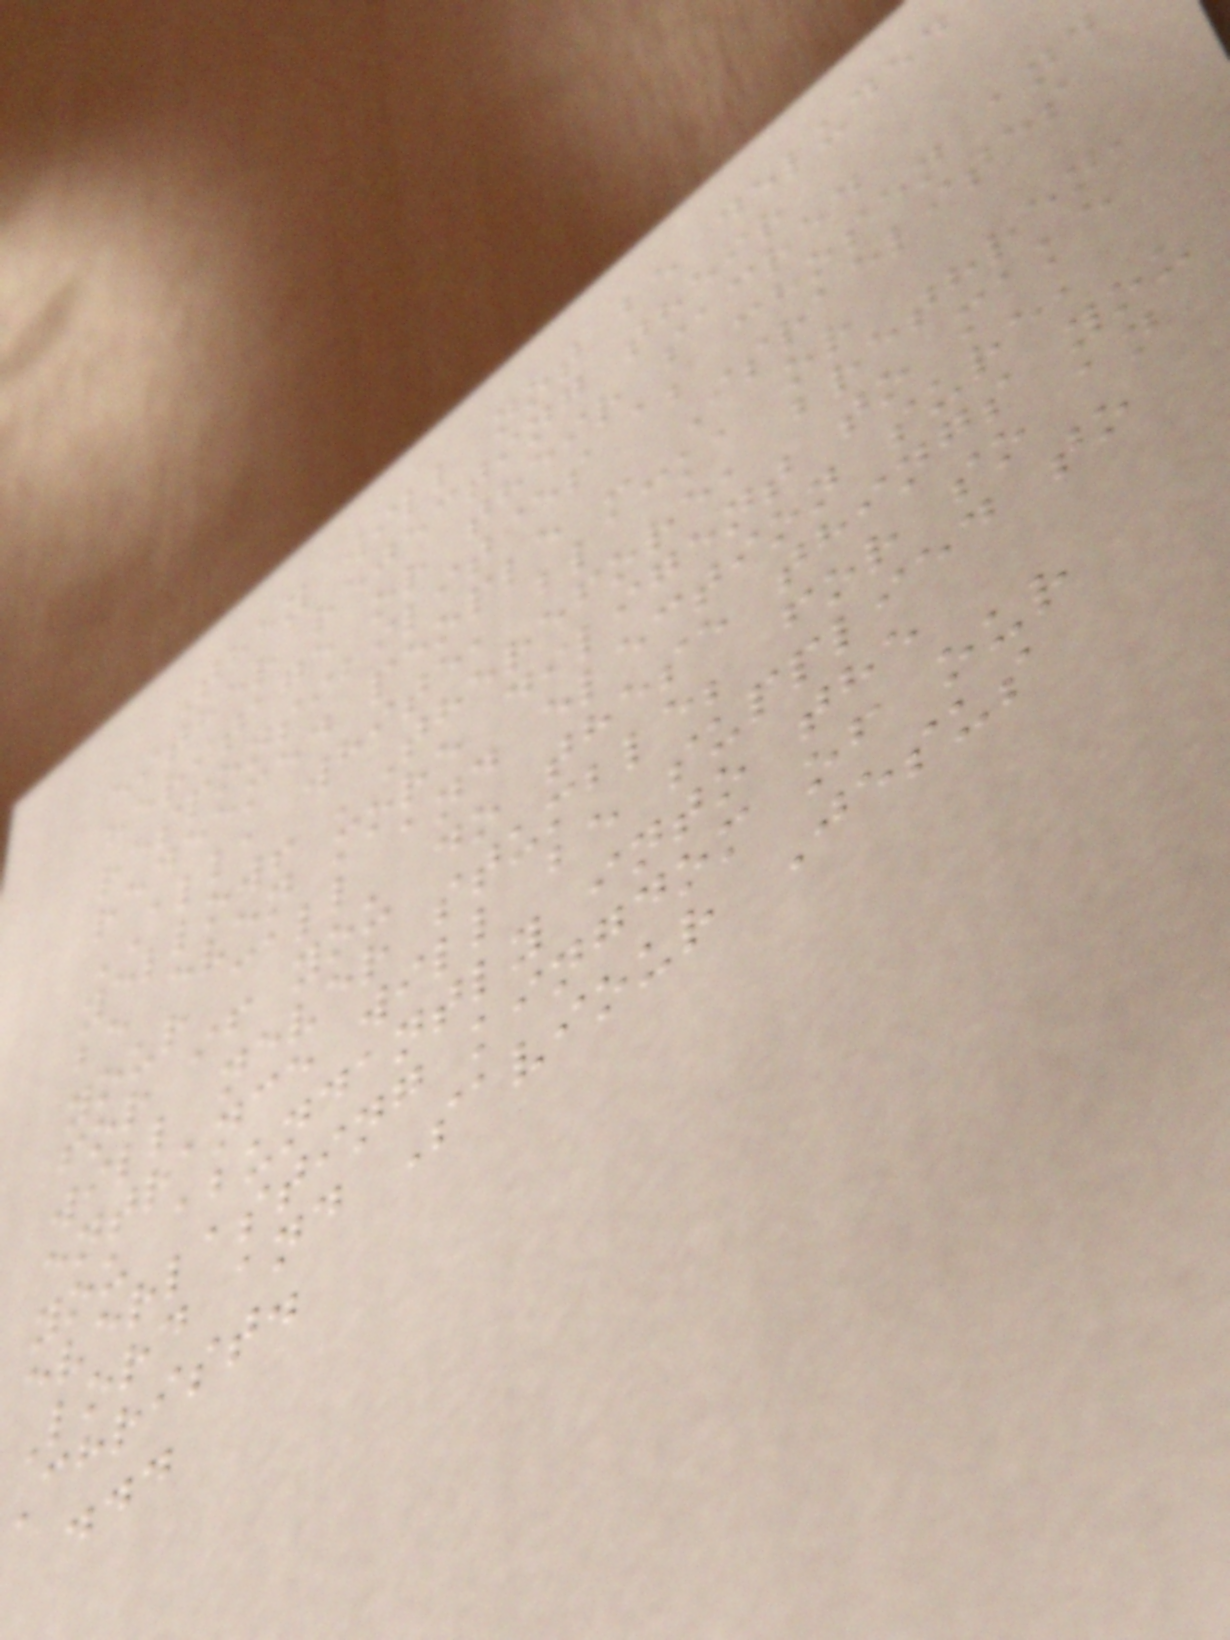They will not be deluded
either rejecting their
heritage or their sacred
responsibilities as chosen and
redeemed people - Israelites
ALL, white, black, or
yellow! 'Therefore, brethren,
be even more diligent to make
your call and election sure,
for if you do these things you
will never stumble; for so an
entrance will be supplied to
you abundantly into the
everlasting kingdom of our
Lord and Saviour Jesus
christ.
...
